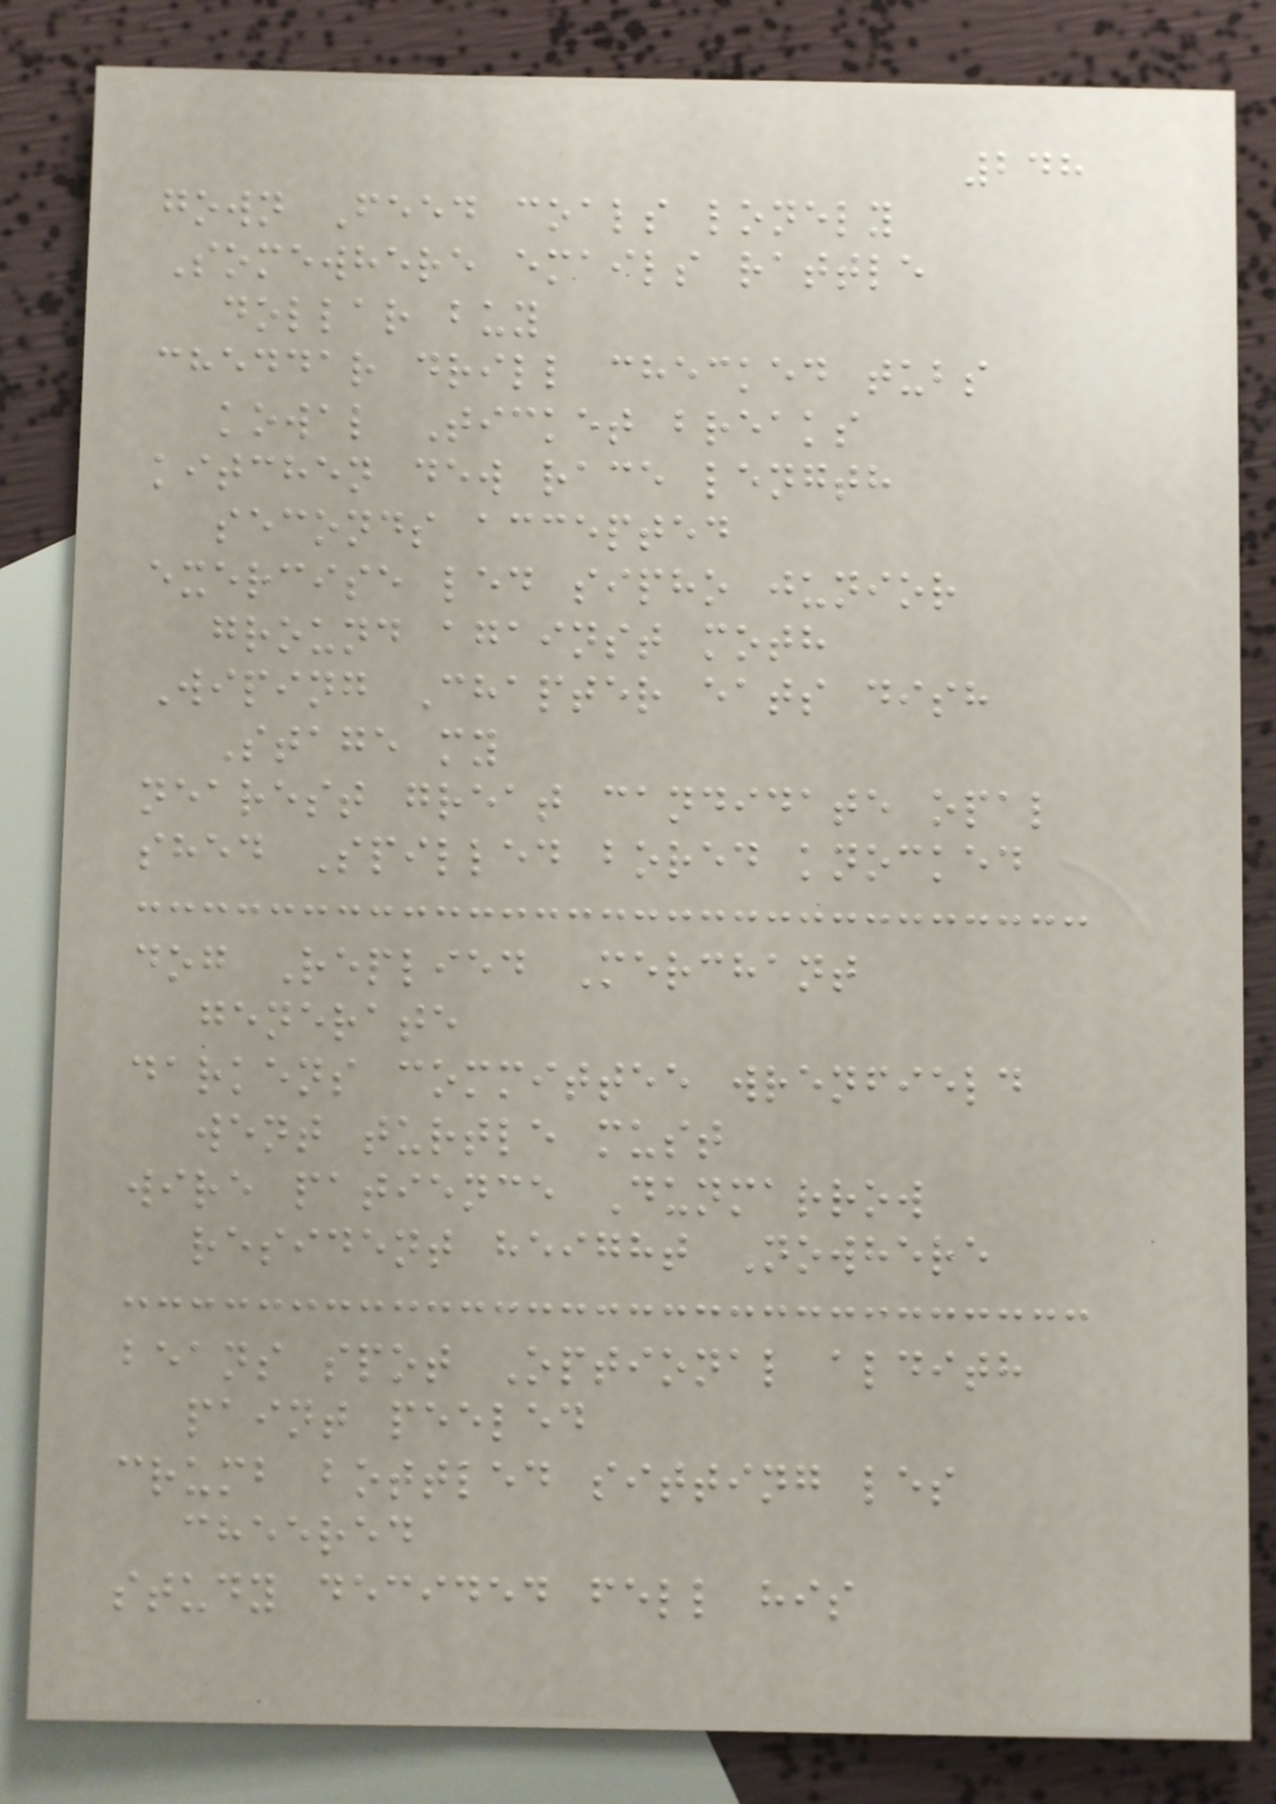248
gown Feed coals lonely
Somewhere emails rattle
dollar buy
cheddar drill checked tubs
kowal Ticket breaks
kitchen dew race length
seconds accepted
exercise led sipho junior
ground against moth
Wiping Chapter eats dish
Stage my
nearest great candidate opal
shed Spilled bored knocked
dog Replied Merchant
generate
darkens committee wrenfield
went turtle must
wire patience Dunmarrow
resident height Nowhere
beans spot Optional aldith
paint peeled
crumb bottled sitting les
cheered
study decided fell his
